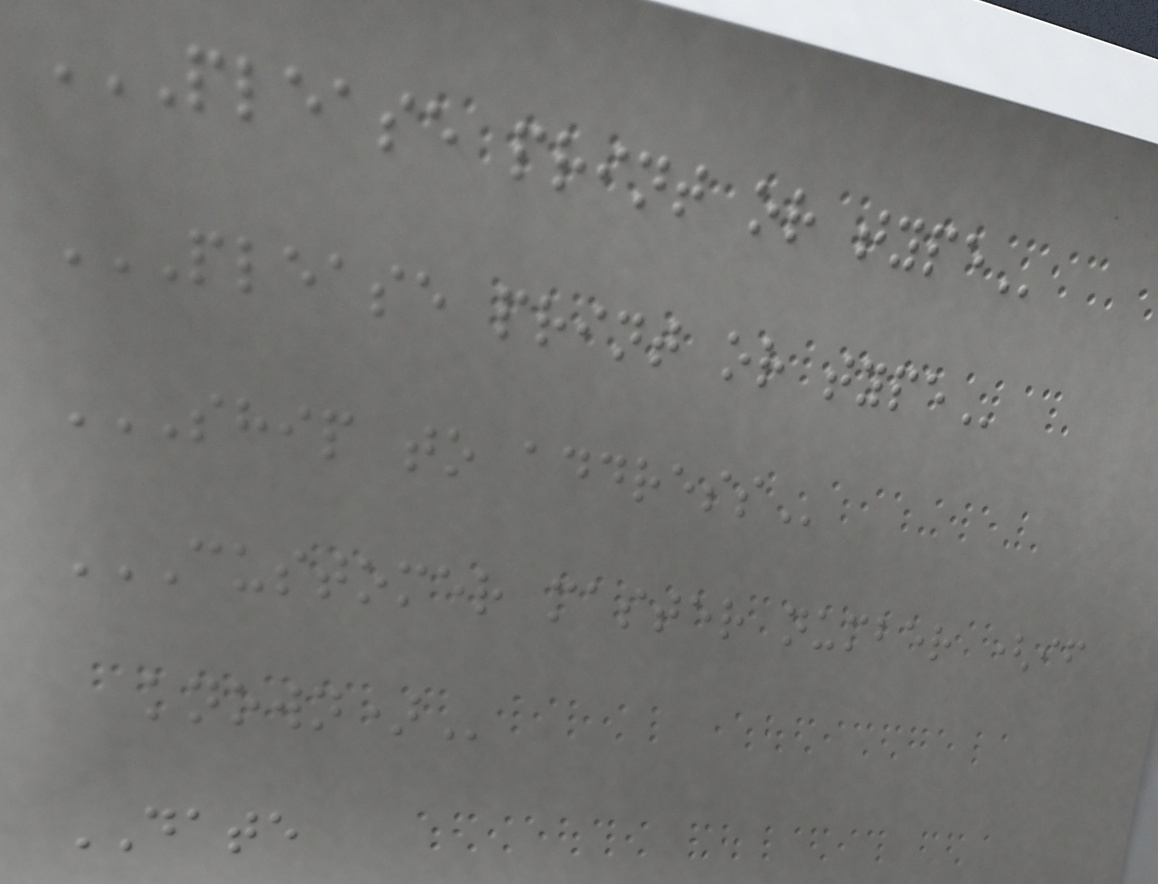PLEASE PRINT OR TYPE
PLEASE PRINT OR TYPE
SHIP TO ADDRESS
CUSTOMER MASTER NUMBER (IF
KNOWN)
DATE
